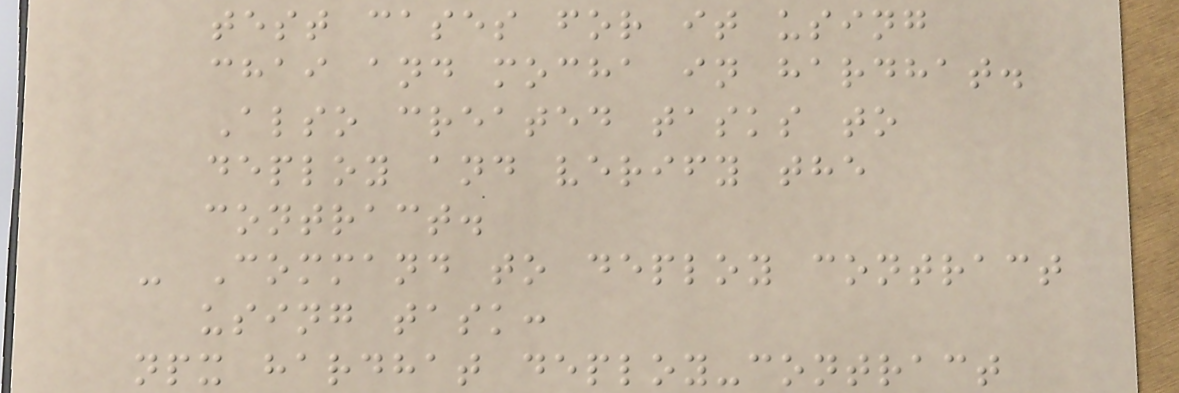test cases for it using
chai and mocha in hardhat.
Also created tasks to
deploy and verify the
contract.
- Command to deploy contract
using task:
npx hardhat deploy-contract
